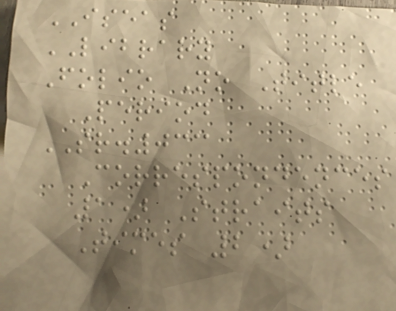ISEAS
LIBRARY
Folio No Title
Period
SR.033
Correspondences
1) Straits
Times 2)
